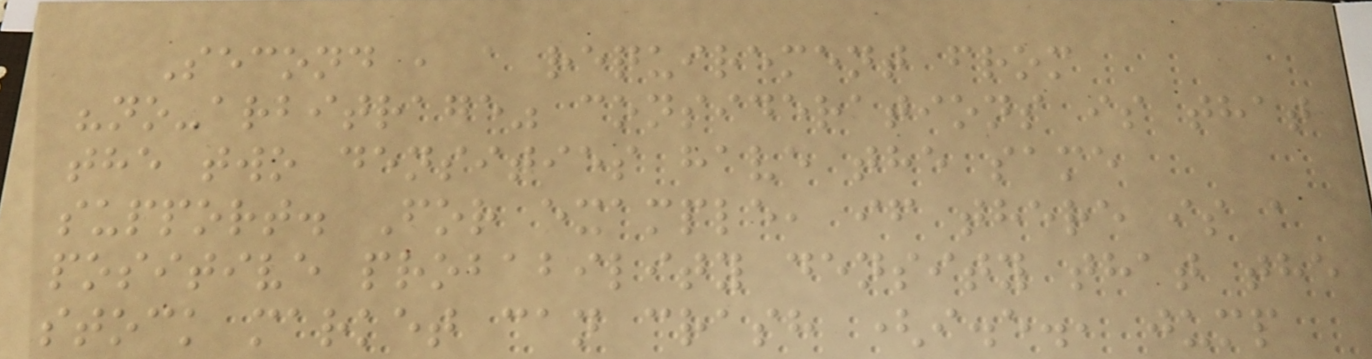Second , a requirement from
"no-arbitrage" considerations is that
the two densities have the same
support. For example, if there is a
positive probability density that the
stock market can crash (i.e., jump
